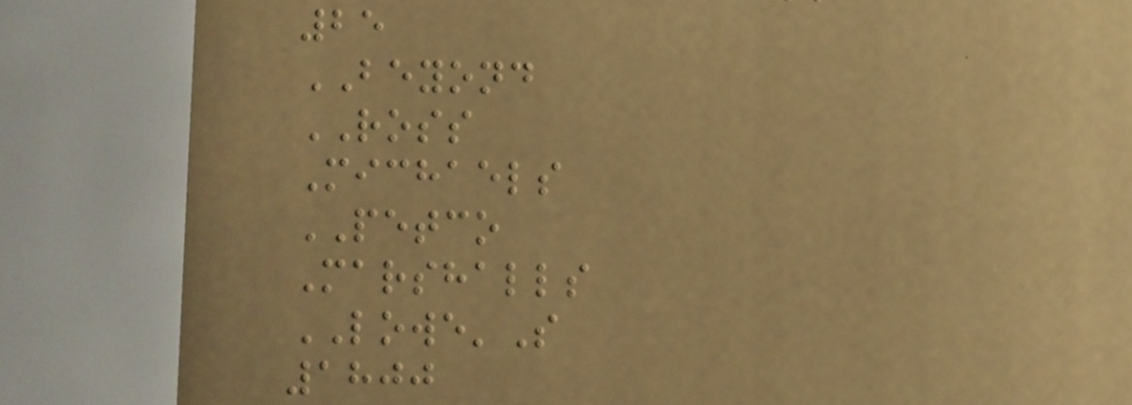25
BEYOND
ROSS
Michaels
PETCO
Marshalls
LOWE'S
1800
